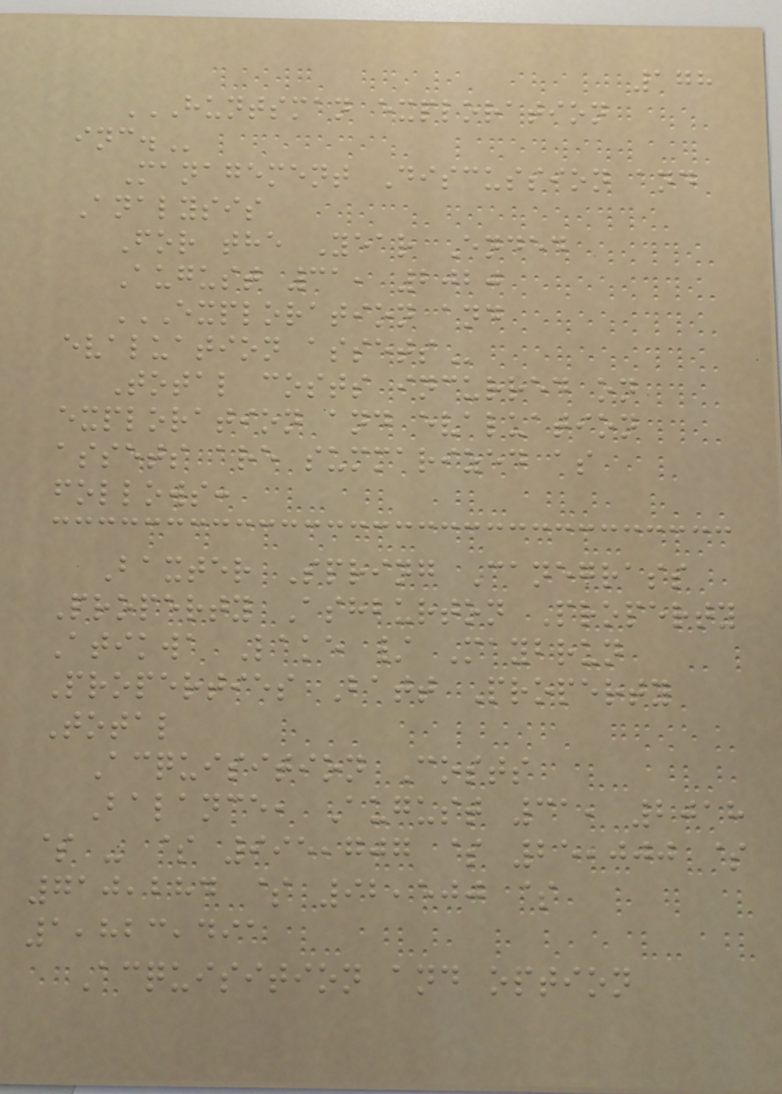178
HUNTSMAN EXPLORATION
INC.
Management Discussion and
Analysis
For the Year Ended
August 31, 2020
EXPLORATION AND
EVALUATION ASSETS
Total costs incurred on
exploration and evaluation
assets are summarized as
follows:
Baxter Spring Canegrass
Property Ashburton Property
Atikwa Lake / Maybrun
Properties Batt Property
Total
Acquisition Costs
Balance, August 31, 2018
$ - $ 995,707 $ 25,000 $
710,284 $ 92,500 $
1,823,491
Acquisition and option
